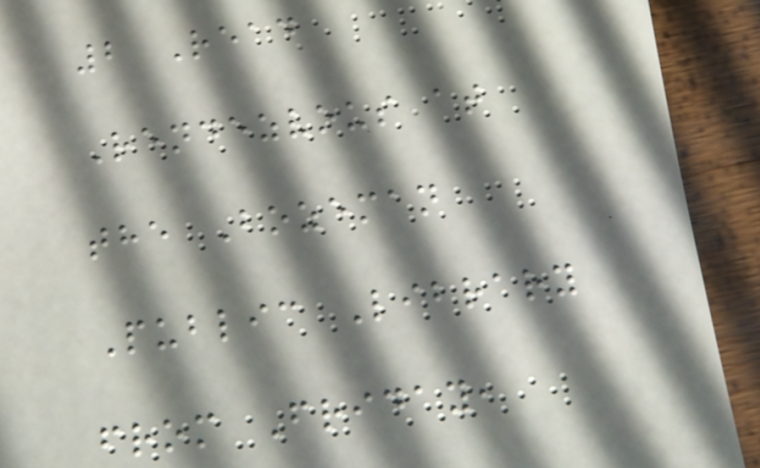2 Read
Rendezvous at
the Bozeman
Public Library
from Friday,
